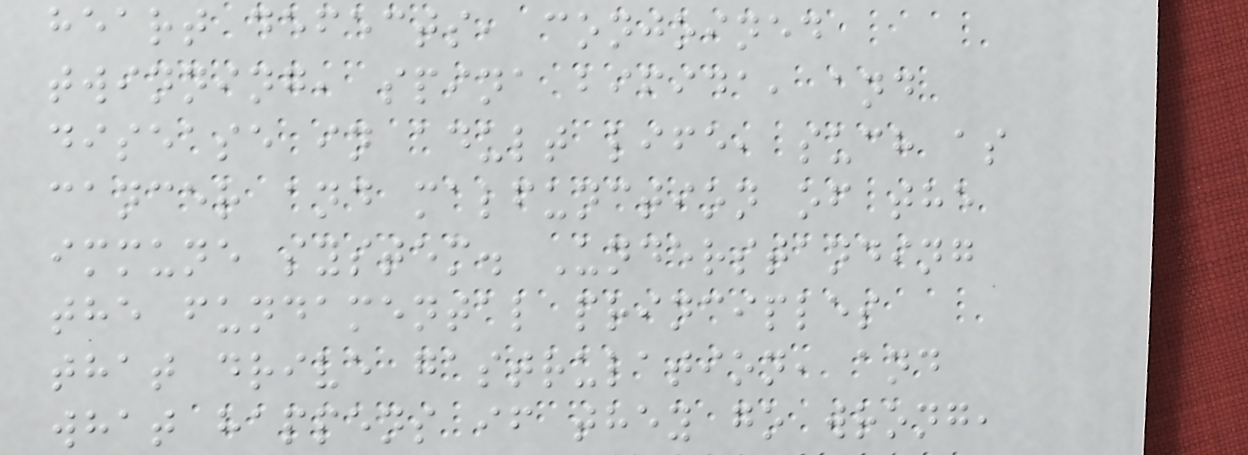heart defects, conjoined
twinning, spina bifida, and
disease in adult life, such as
cancer and malfunction of the
immune system. Understanding
the fundamental principles
that drive gastrulation, and
what happens if they go wrong,
